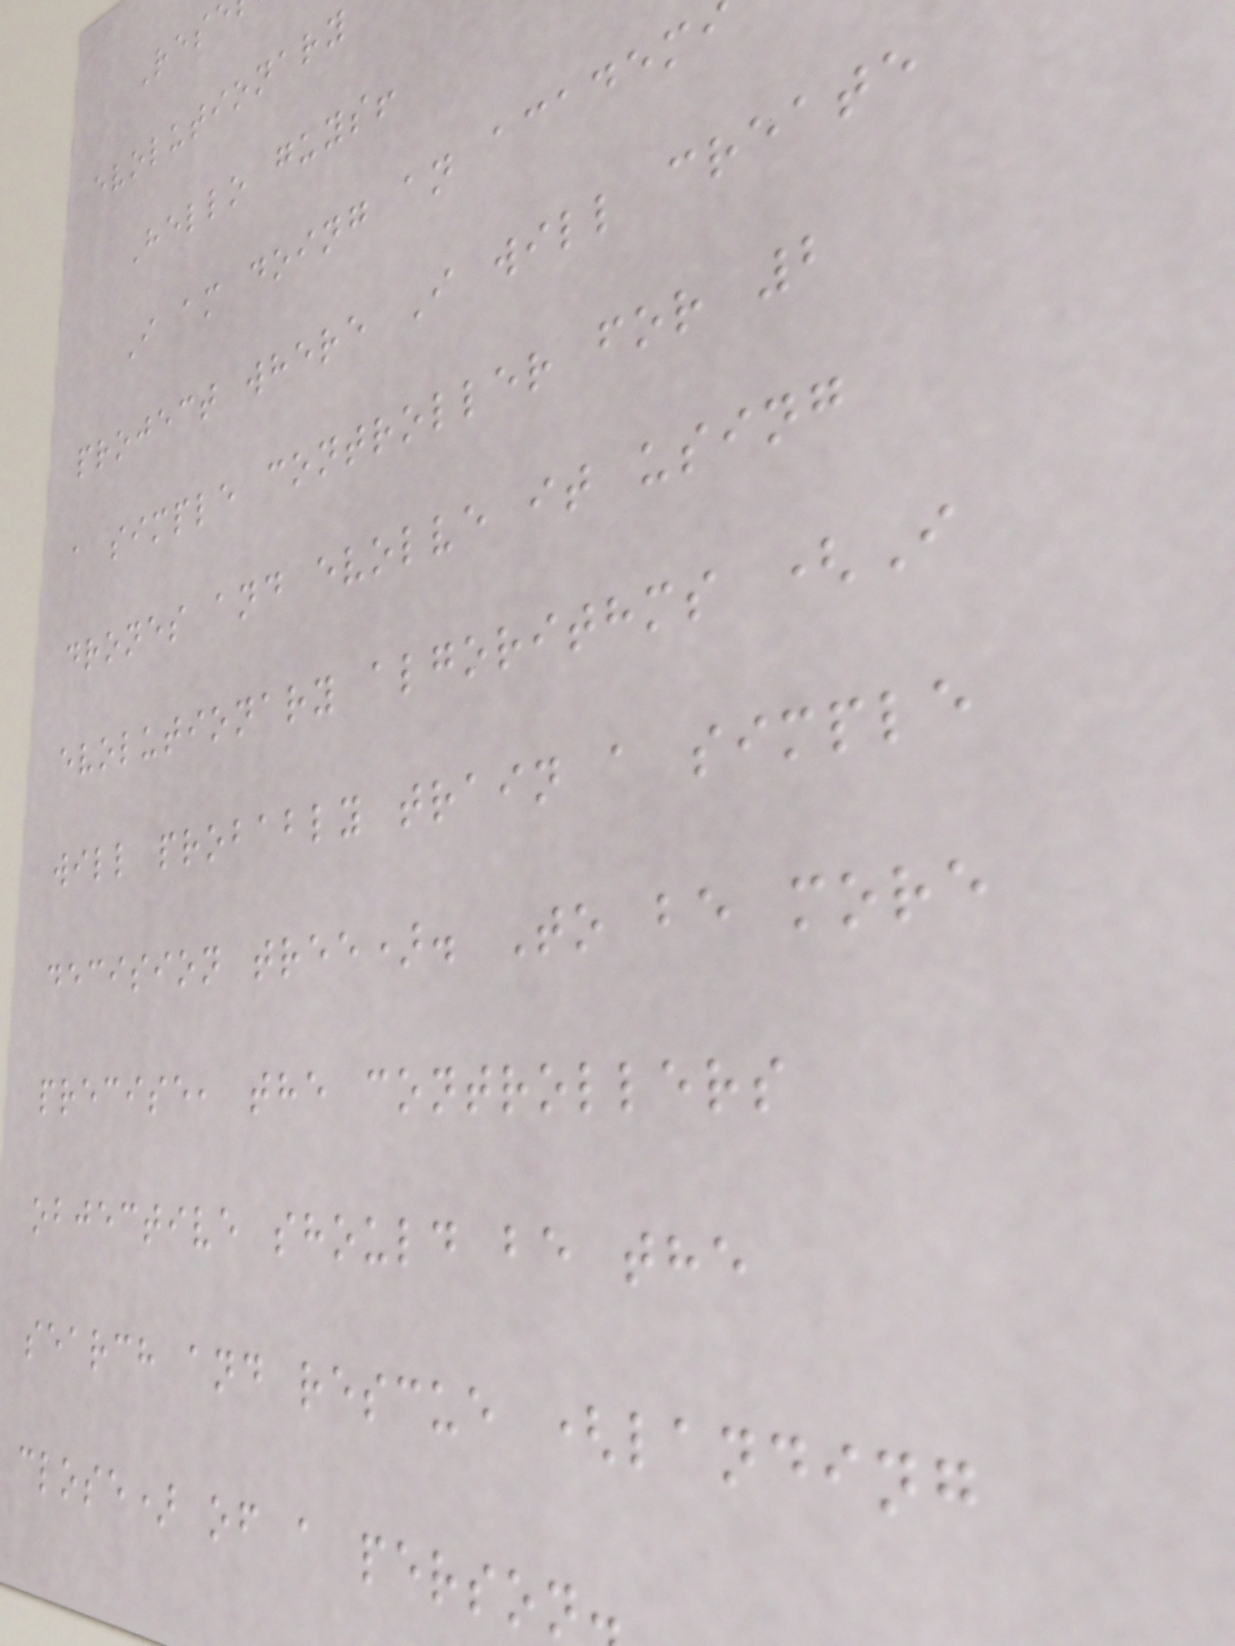evolutionary
Hello guys!
I am doing an academ
project where I will create
a simple controller for 2
drones and evolve it using
evolutionary algorithms (I
will probably train a simple
decision tree). To be more
precise, the controllers
objective should be the
search and rescue (landing
close) of a person
